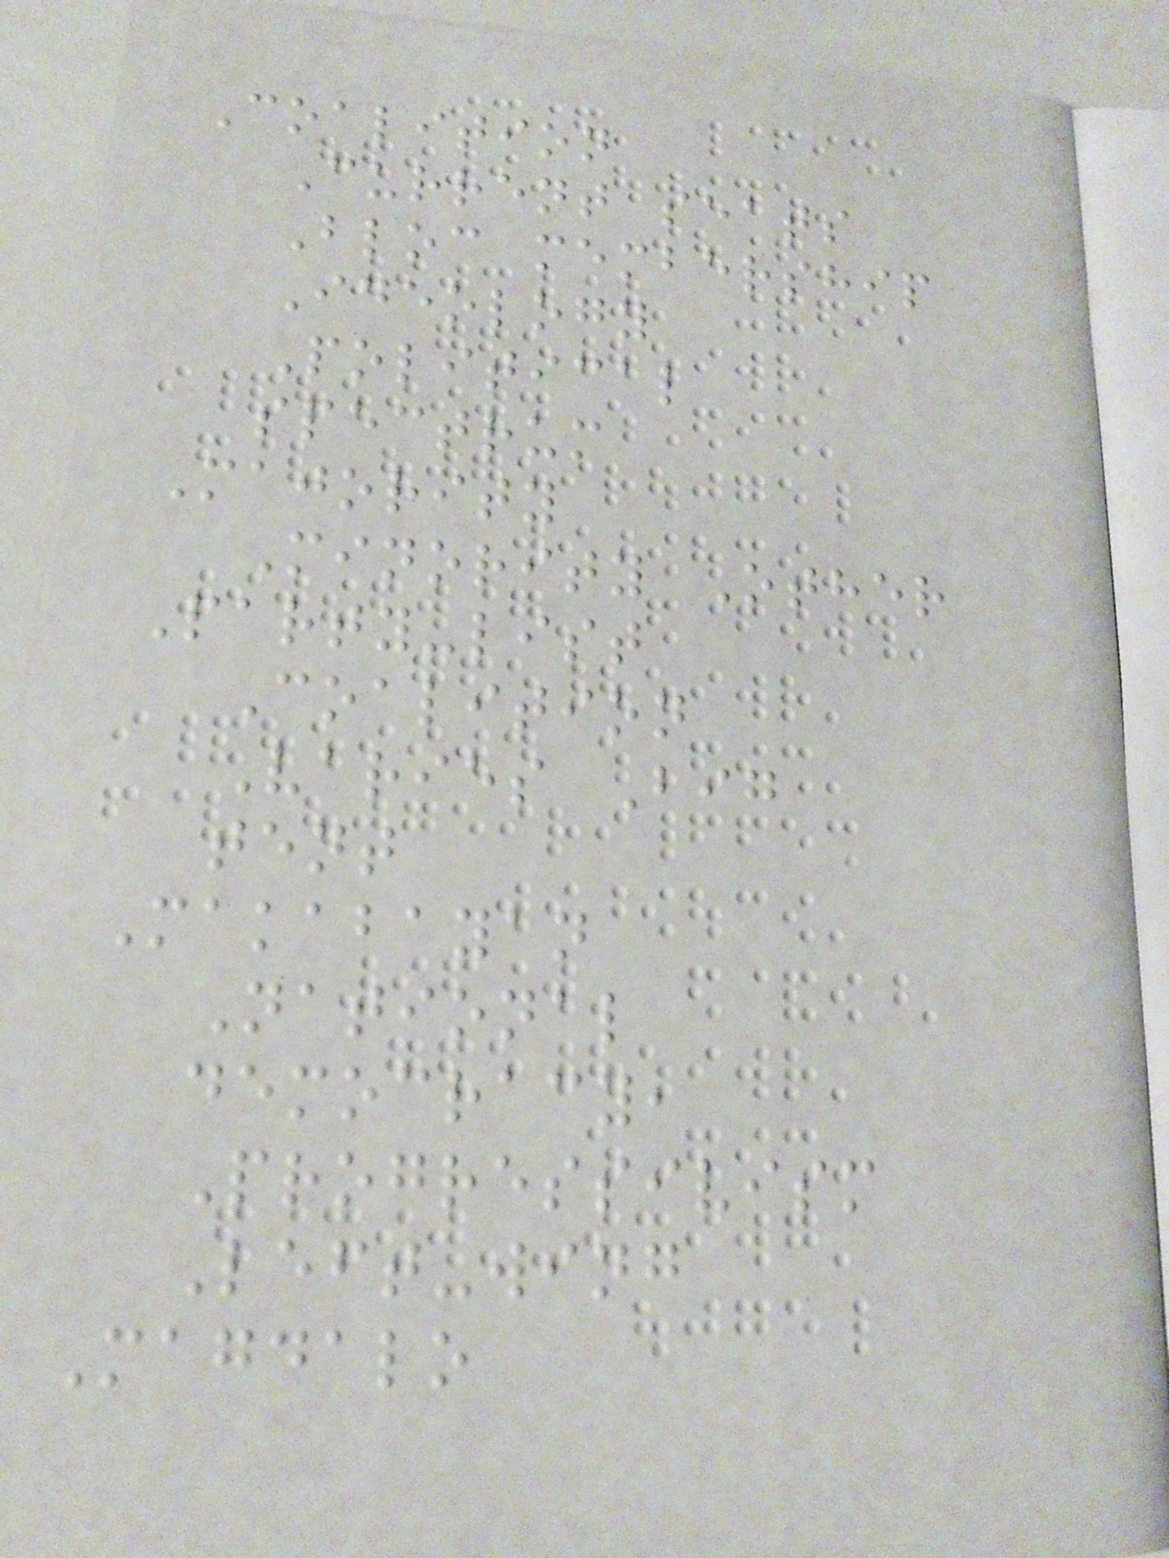Coalition
Current seats
Bloc membership
Ideology
Political
spectrum
Majority
Minority Other
Party-list
Coalition
Varies Big
tent
Makabayan
National
democracy,
Progressivism
Left-wing
Magdalo
